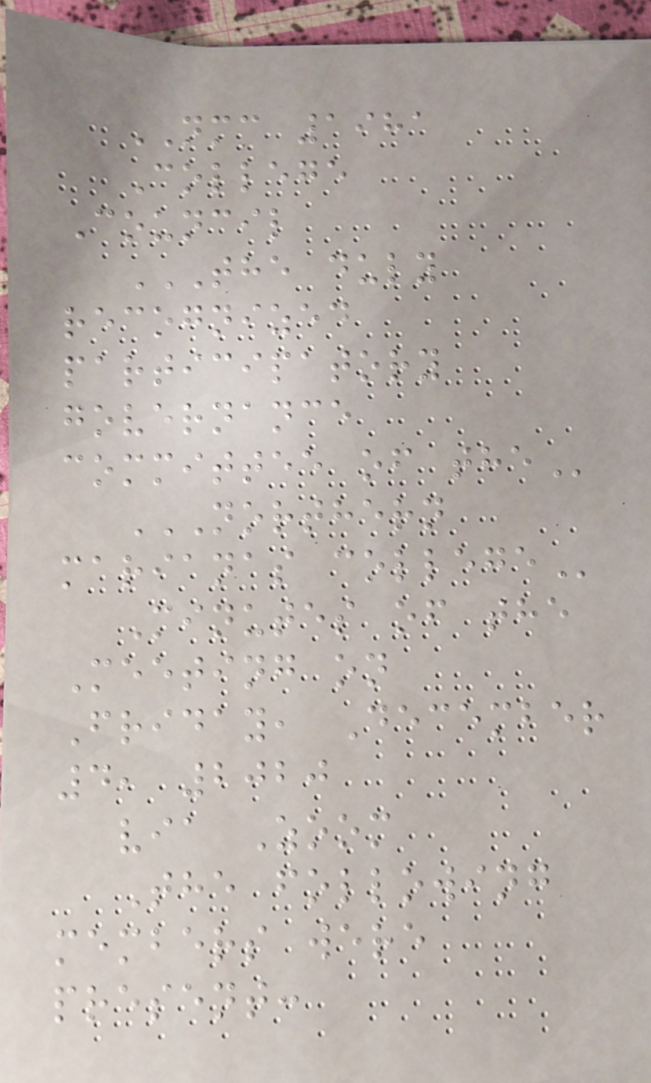NMC 1981
College
Council
THE DULY
RECOGNIZED
PARTICIPATORY
GOVERNANCE
COMMITTEE OF THE
NORTHERN
MARIANAS COLLEGE
Minutes of the
Meeting on
Friday, December
4, 2020
via Zoom
The following
members were
present:
